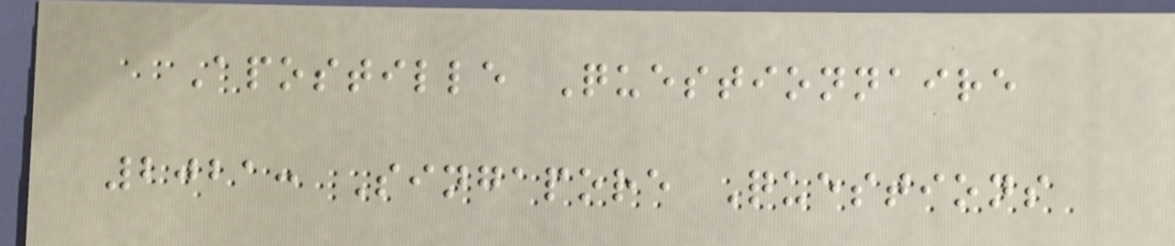Apostille Questionnaire
2021: Singapore Questions
